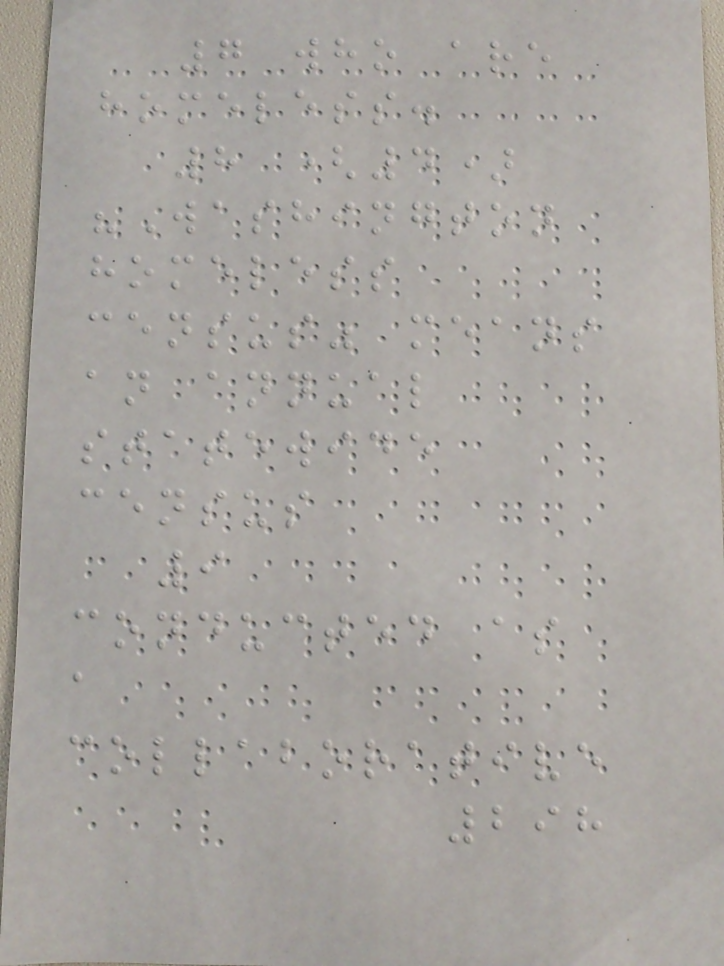7 who are
homeless.
8 (4)
"Washington
homeless
census" means
an annual
statewide
census
9
conducted as
a
collaborative
298
